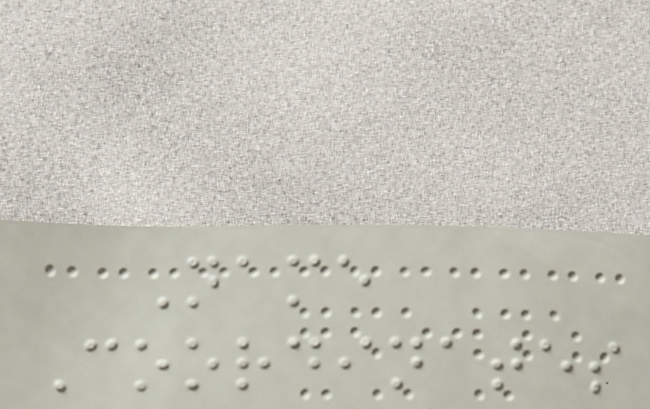Name
Coordinates
